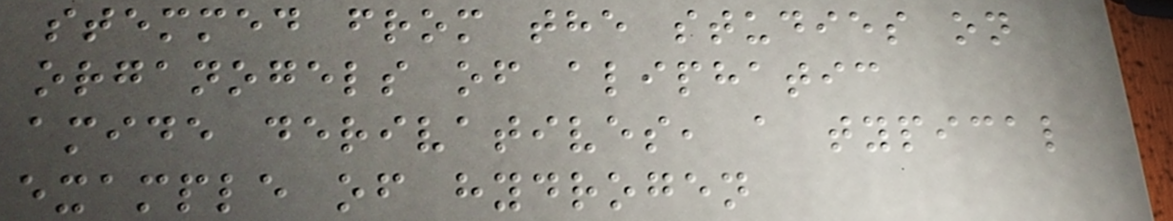stemmed from the studies on
organogels of aliphatic
amide derivatives, a typical
example of hydrogen
